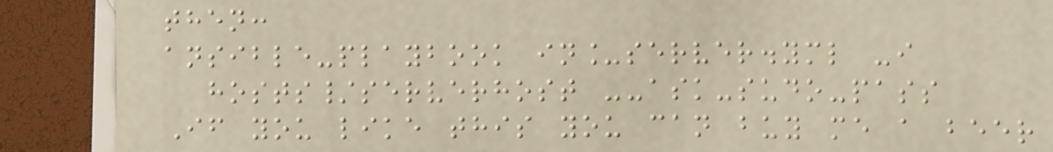then:
ansible-playbook in_server.yml -i
hosts/serverhost --ask-sudo-pass
If you like this you can buy me a beer
